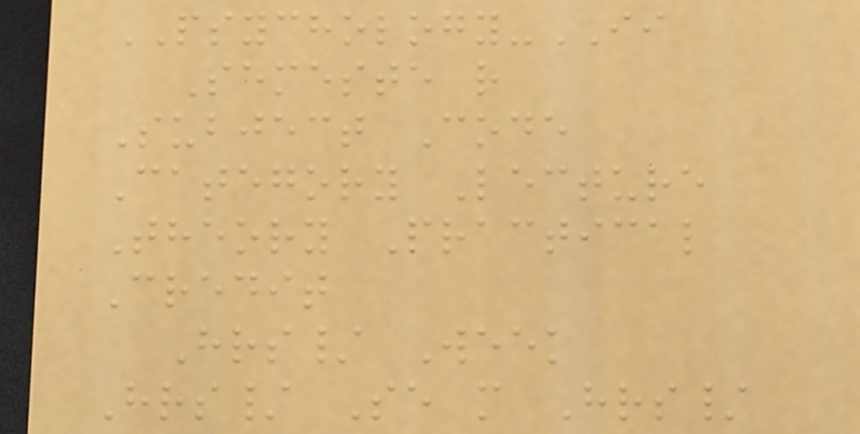PSYCHOLOGY-II
Semeste r
Subject Code
Category Lecture
Theory Practical
Credit
Hrs/ Week
Hrs/ Se m Hrs/
